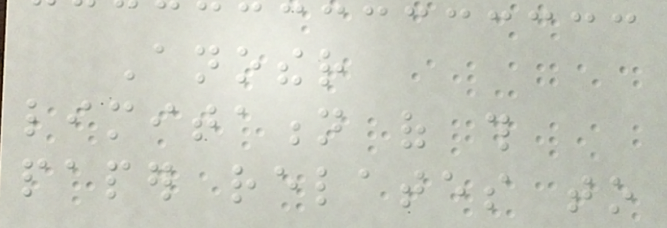Another
limitation of this
paper relates to
